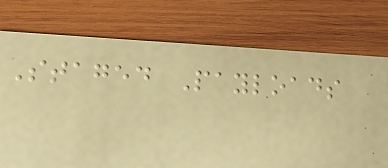Staged Payloads
